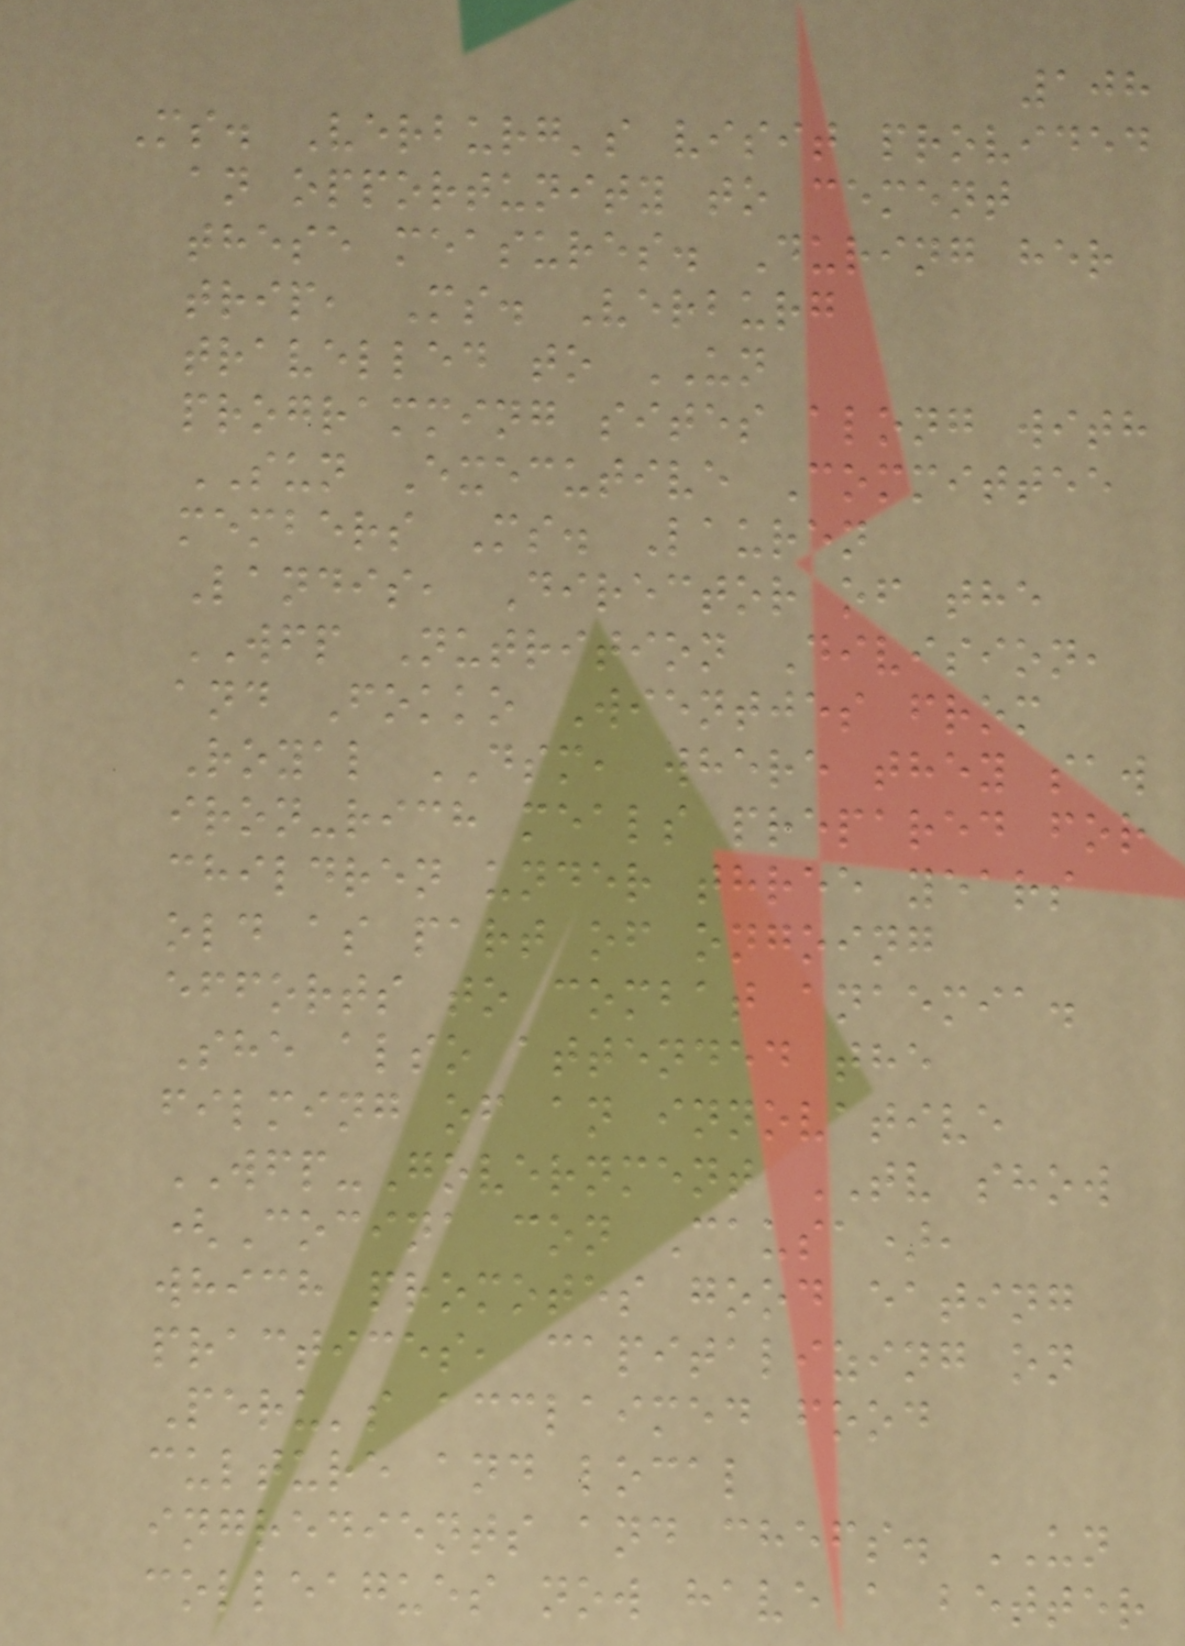108
Ms. Verburg's visit provided
an opportunity to cement
these measures. During her
trip, Ms. Verburg
travelled to UN
programming sites along with
SUN Executive Committee
members Ms. Lauren
Landis, Director of the
WFP Nutrition Division,
and Fokko Wientjes from
Royal DSM, where they saw
iron-rich meals prepared for
children under three years
old as part of ongoing
efforts to combat anaemia.
She also attended the
filming of an innovative
WFP-Government TV show
(Cocina con Causa),
which promotes good eating
practices, capitalizing on
Peru's acclaimed food
culture and local
ingredients and chefs. UN
colleagues now have a better
